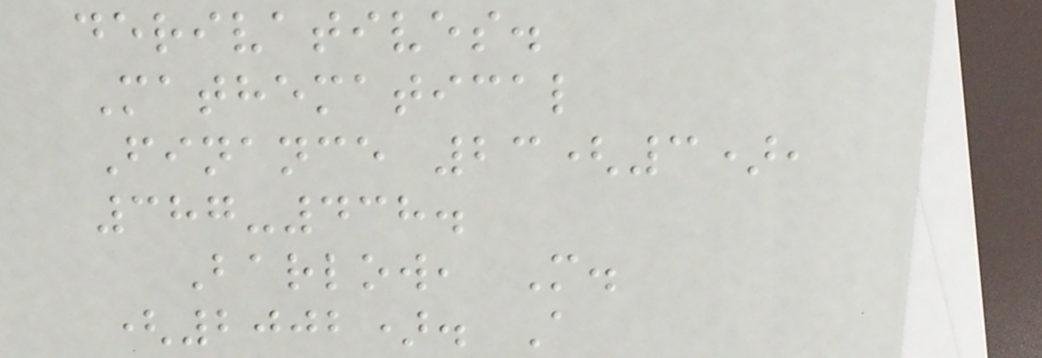derivatives.
Mathematical
Finance 23(3),
387-438.
Barlow, M.
(2002). A
